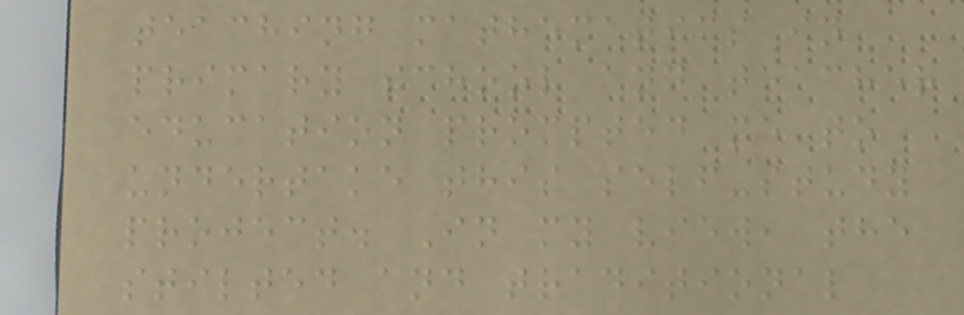teaching mathematics in
primary school and teacher
education prompted me to
undertake this self-study
project. In my view, the
stilted and traditional
